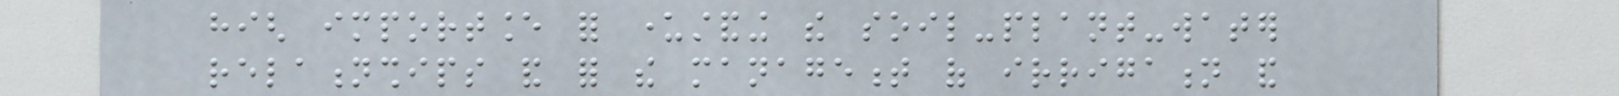high importance for understanding the soil-plant-water
relationships and for the management of irrigation and
